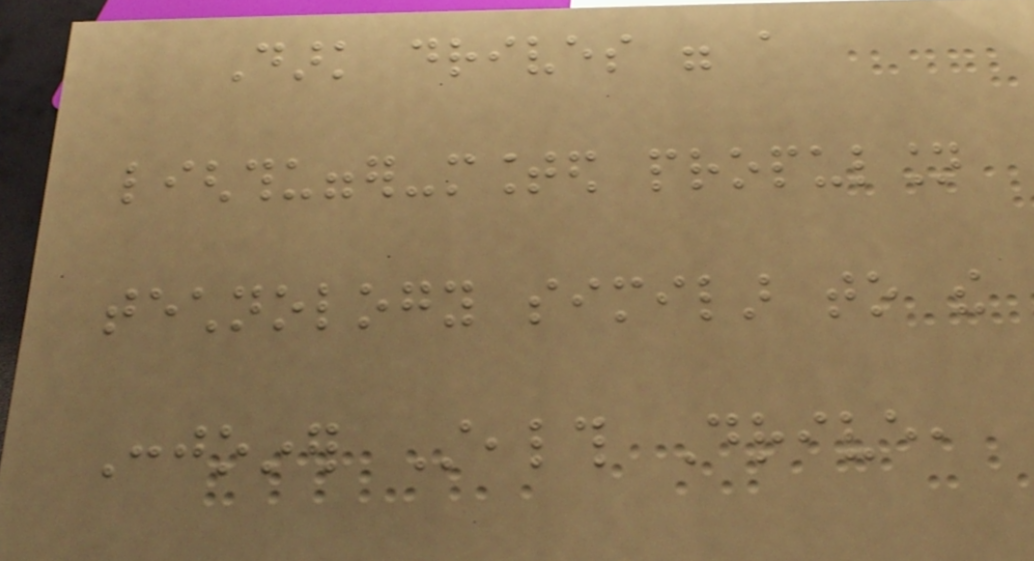Dark drives were a
lighthugger-mounted propulsion
technology similar to the
Conjoiner Stealth Drive,
